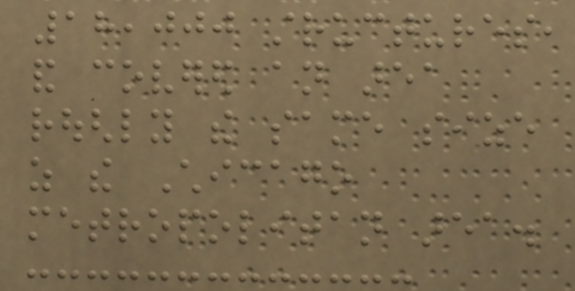18,000 structures,
and covered an area
roughly the same size
as the Chicago
metropolitan area.
